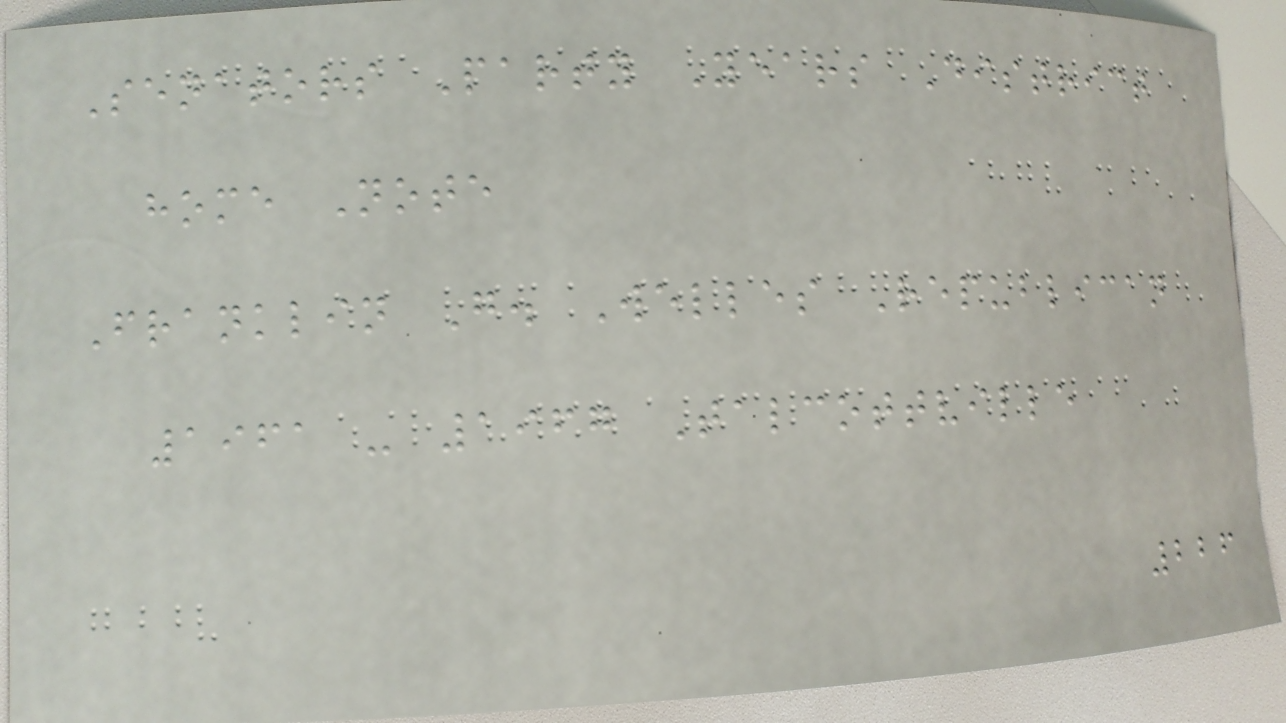Senators Party Years District
home Note
Franklin G. Welles Republican
1961 - 1967 Talcottville
226
